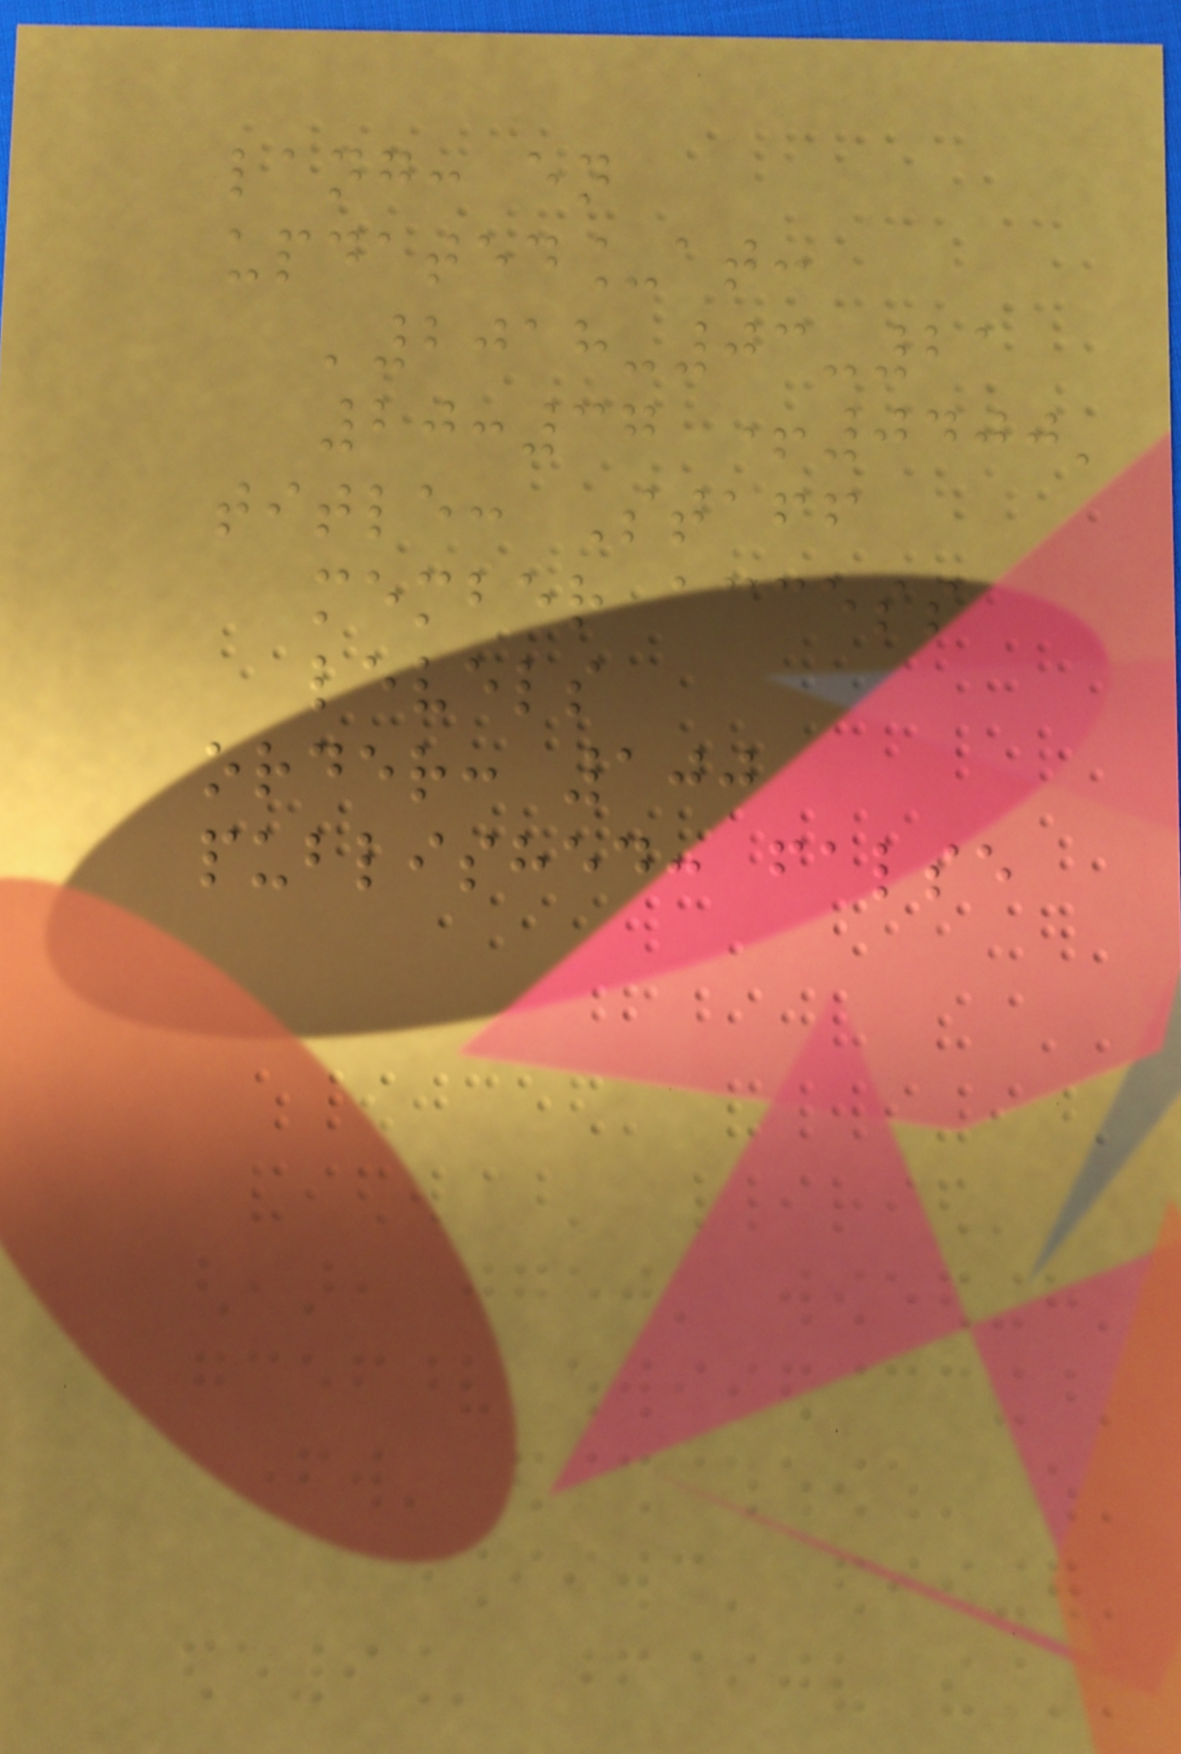lang: en
updated_at:
'2018-03-21
20:37 +0400'
title: Staff
member access
levels
order: 100
published: false
